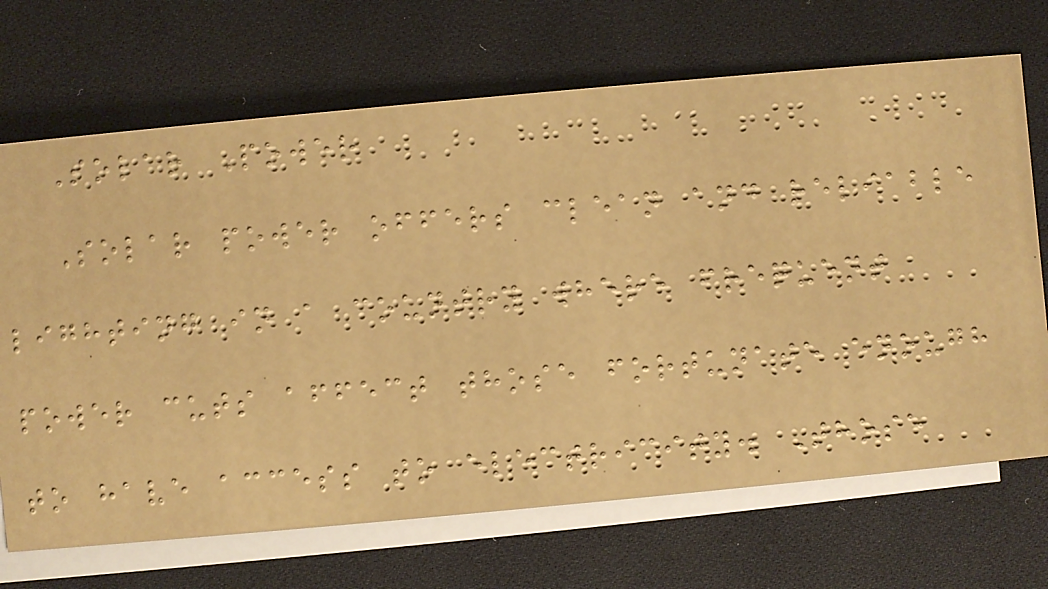Solar Power
Solar power offers clean and reliable
lighting in a country where frequent
power cuts affect those fortunate enough
to have access to electricity. Those
